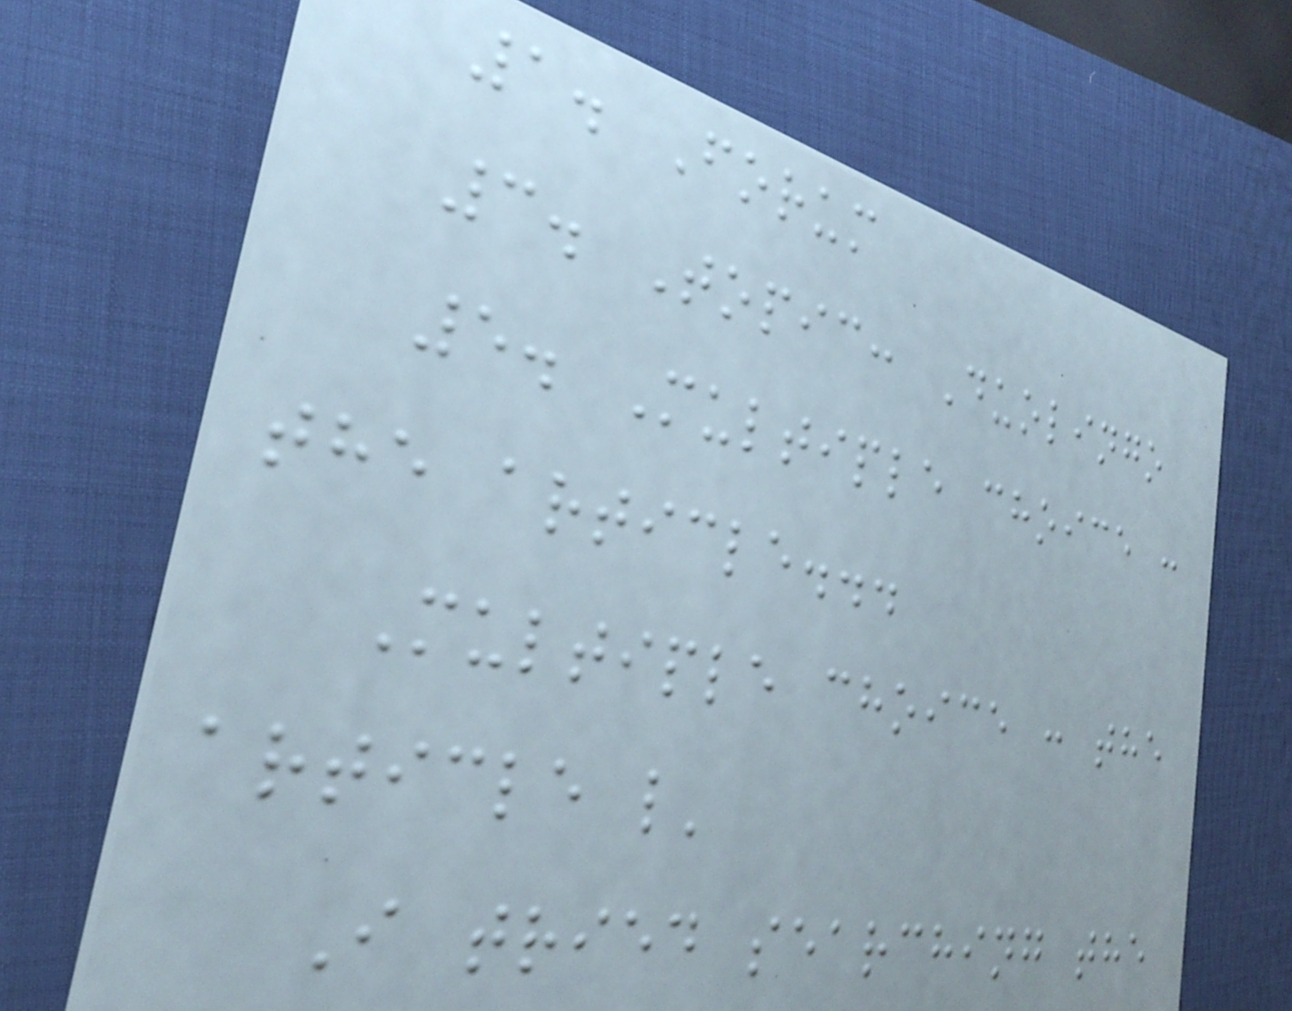1. Forum
3. Topic: Duolingo
5. Multiple choice :
the article...
Multiple choice : the
article l'
I tried searching the
